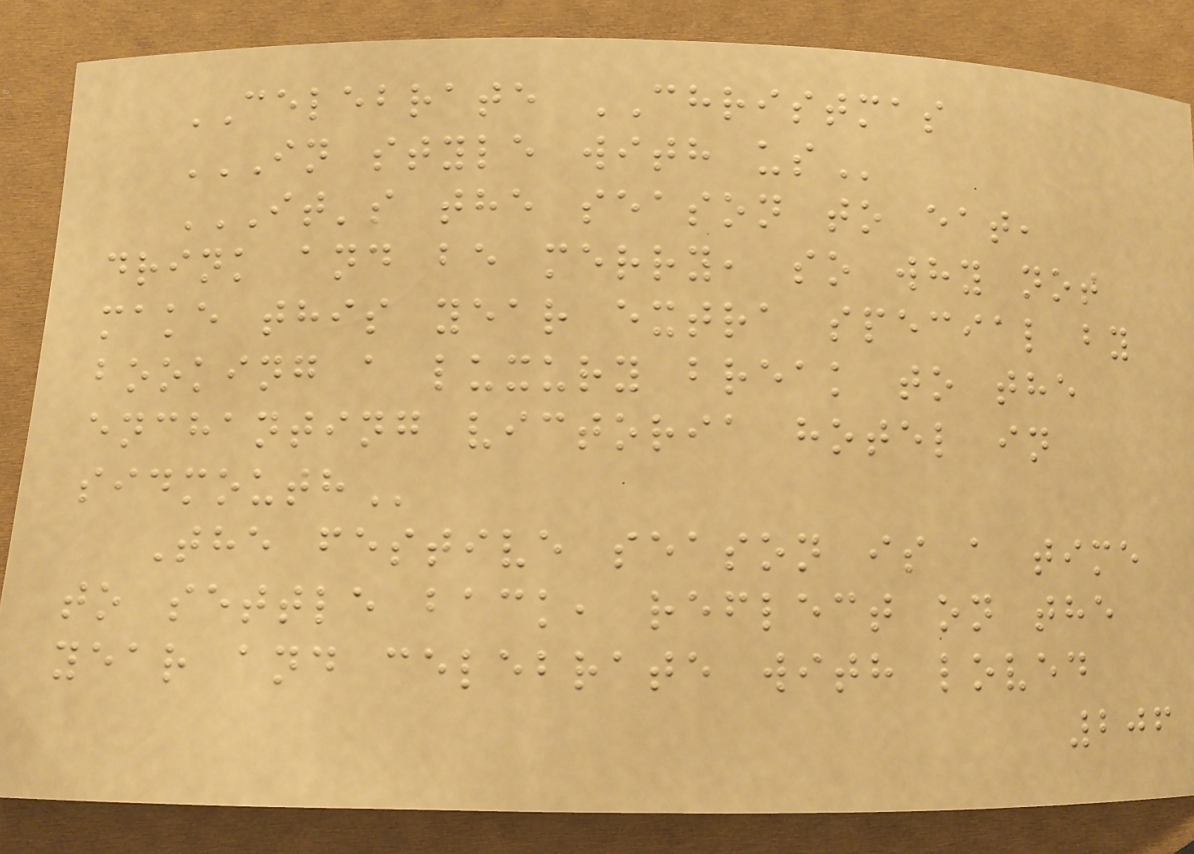CELEBRATE CHRISTMAS
IN STYLE WITH US
IT'S THE SEASON TO EAT,
DRINK AND BE MERRY, SO WHY NOT
MAKE THIS YEAR EXTRA SPECIAL BY
BOOKING A LUXURY BREAK TO THE
ENCHANTING VICTORIA HOTEL IN
SIDMOUTH
The festive season is a time
to settle back, reflect on the
year and celebrate with loved
206
